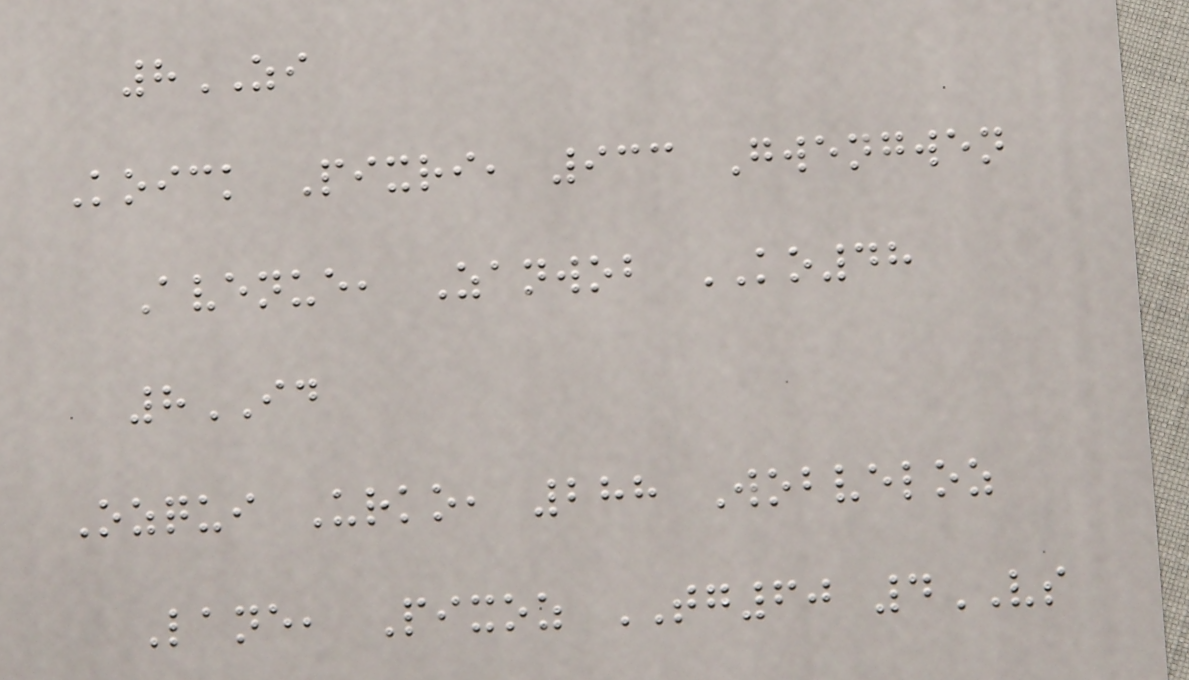8ZI
Koick Pixri, 933 Gwengwen
Avenue, Zanwob KO48
8ID
Ozqui Urko, 288 Wobveloz
Lane, Pixoz TG60 4VS
